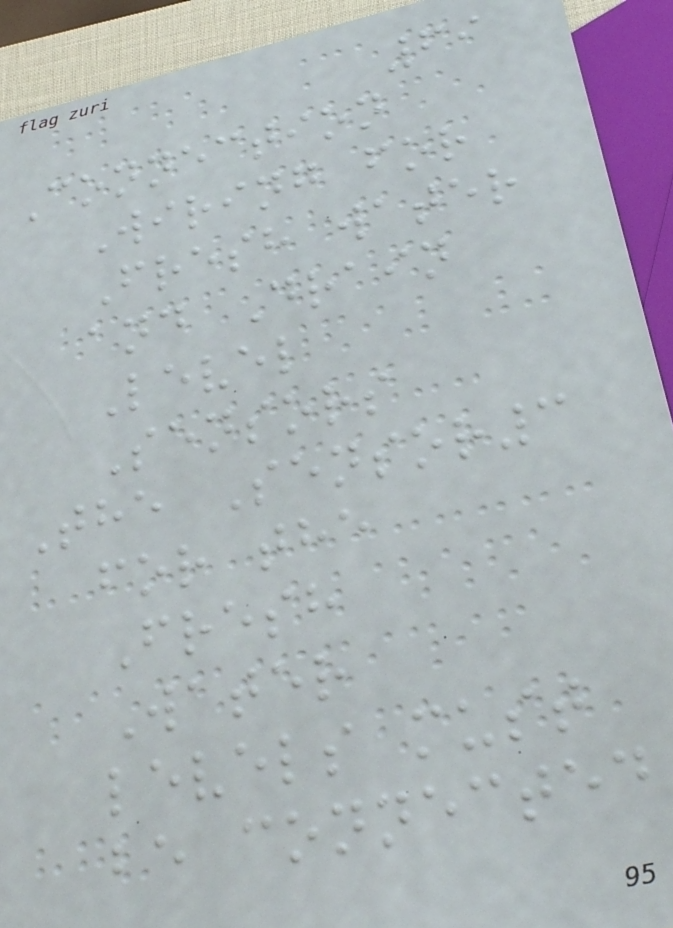69
Connection
Wiring for
Fresh water
and Drain
Level
Sensors
The Sensor3
for the
Fresh
Water
levels must
be connected
